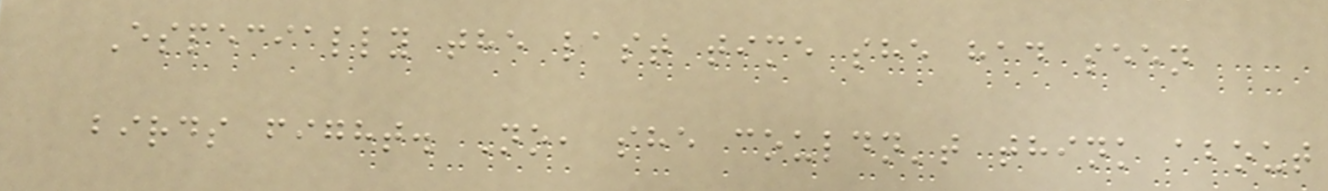Especially the last time she had seen
birds fight. No, she couldn't think about
